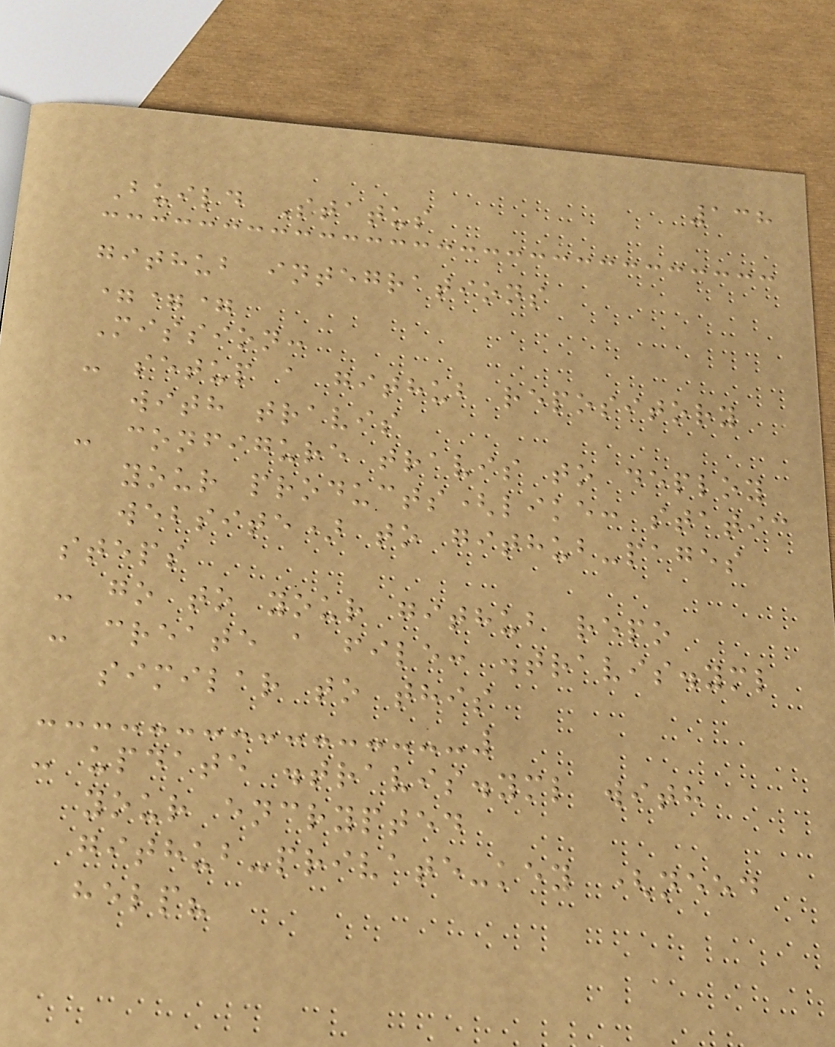138
Build Status
github integrations
===
Mission:
- setup a github repository
with travis
- configure travis to deploy
your products(like: static
website) to github-pages
steps
- go to your github repo
- create a file: .travis.yml
similar to this
- update .travis.yml with
your encrypted
github-private-key (need
help?
